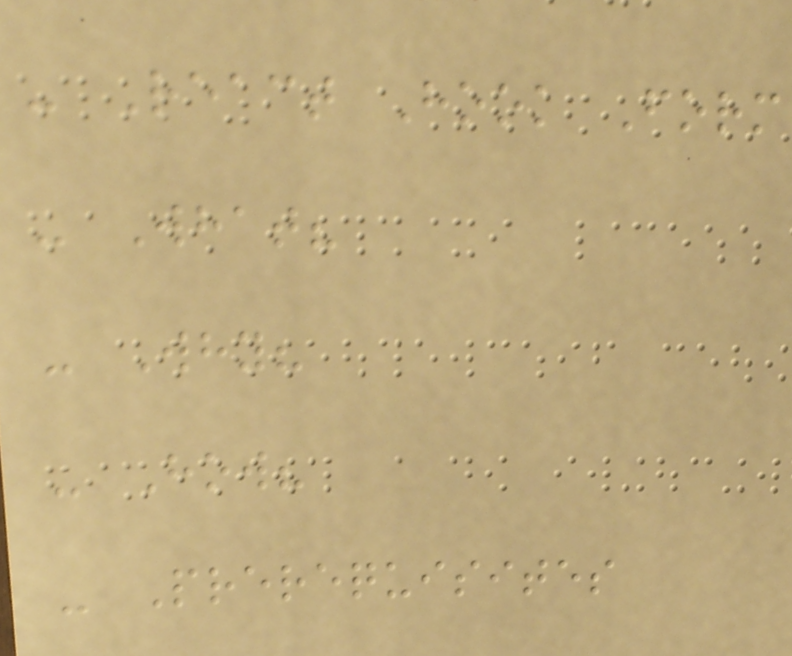- React Hook Form
- What?
- Why?
- How?
- Prerequisites
